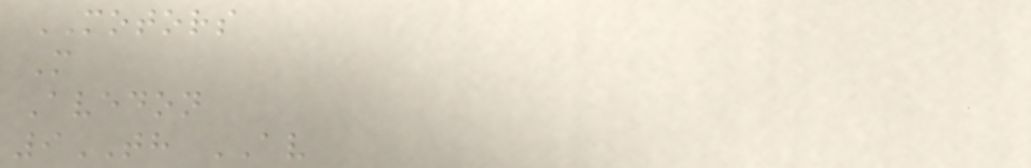MOTORS
M
Avedon
9TH AV
